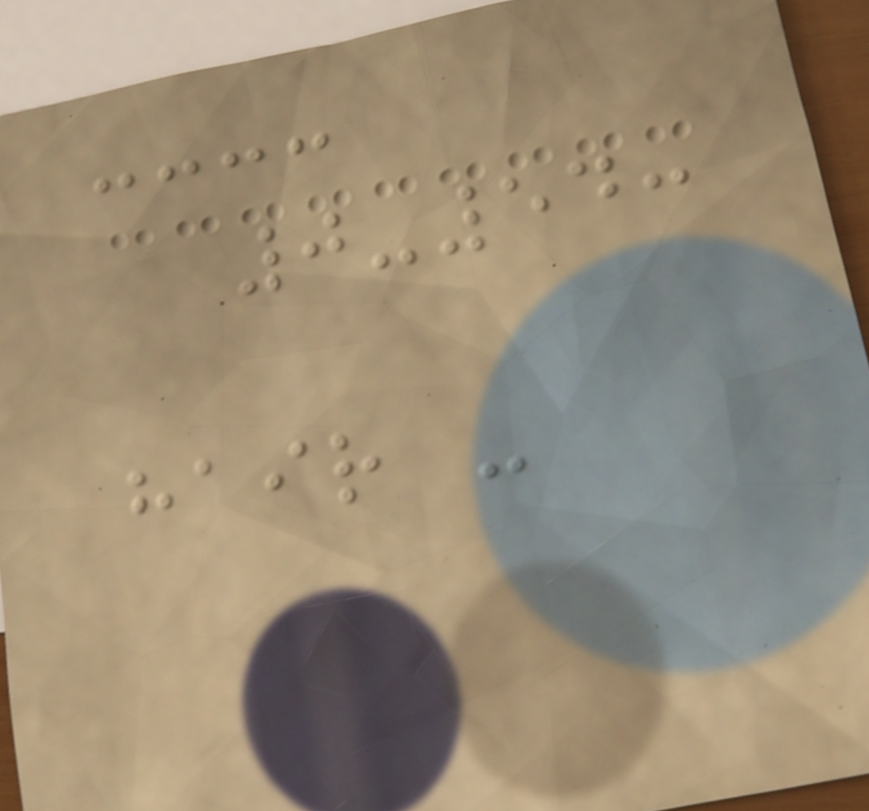0-54:
hair -
